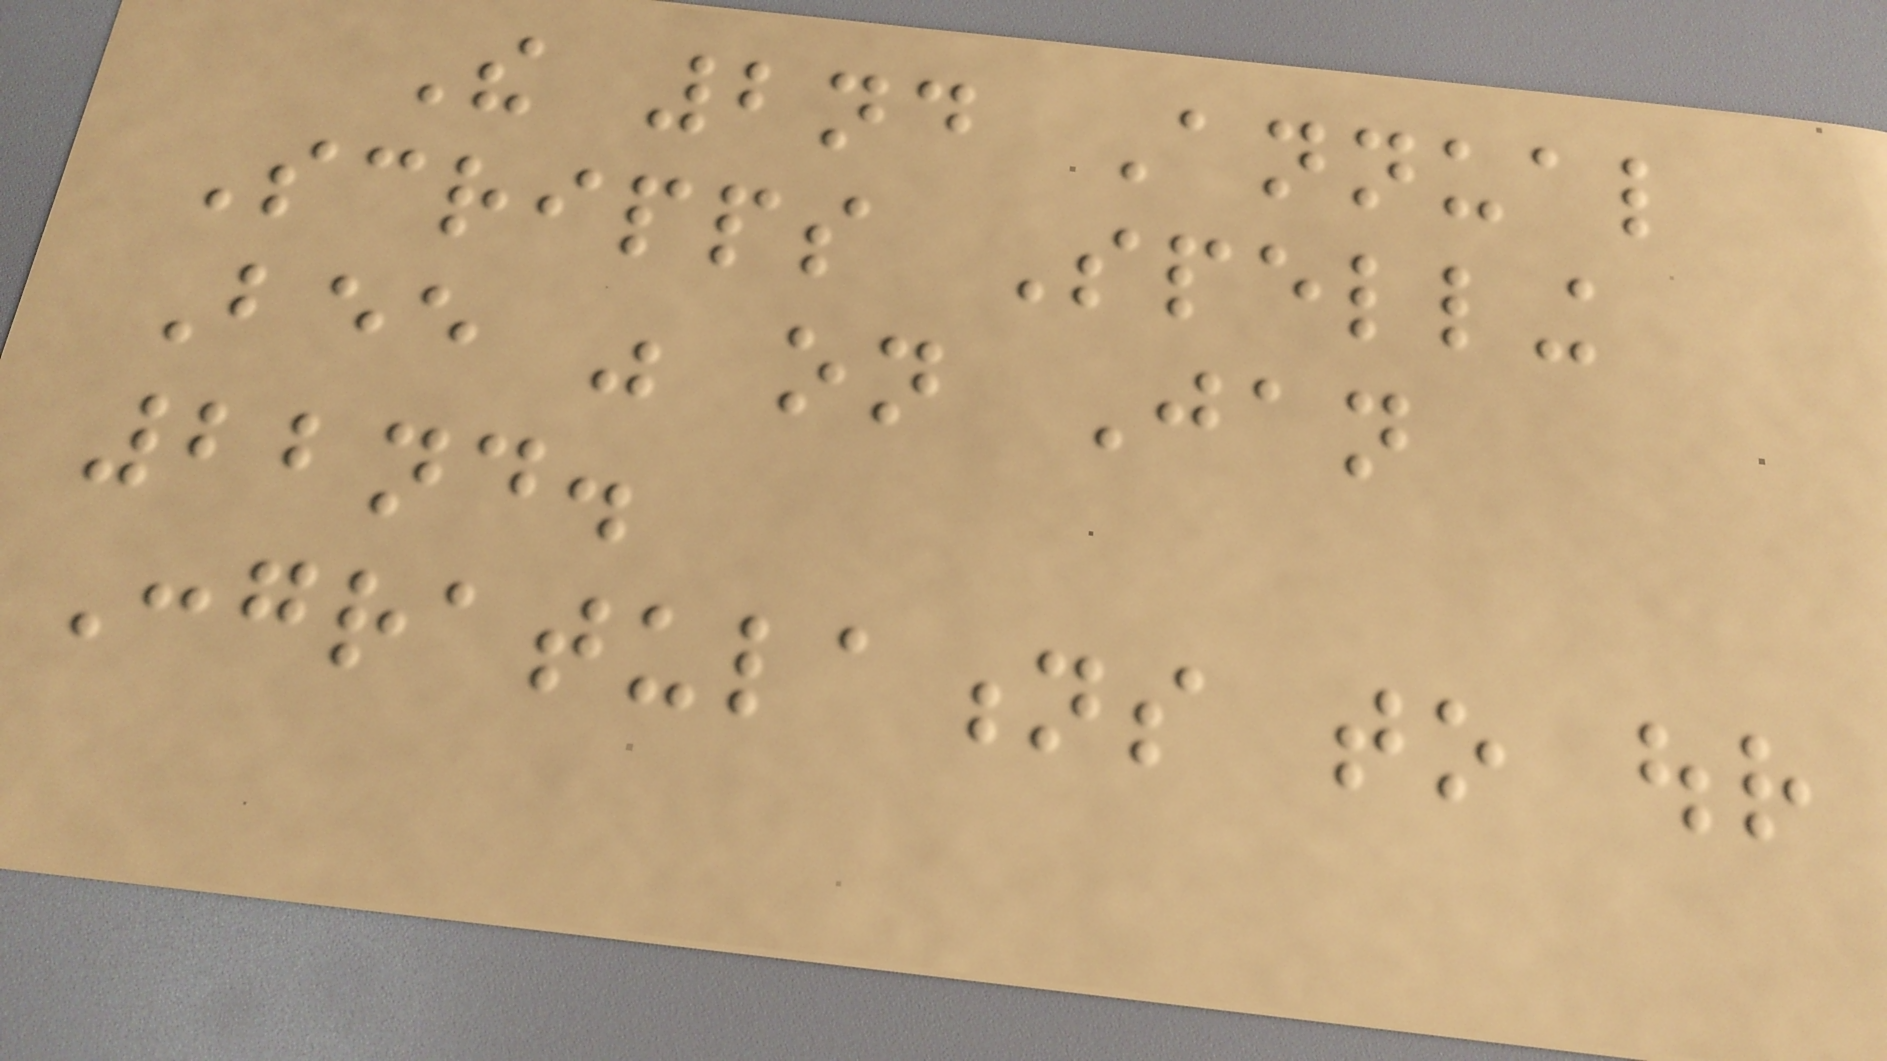The 2nd Annual
Scripps Spelling
Bee was on Jan
22nd.
Congratulations to our
